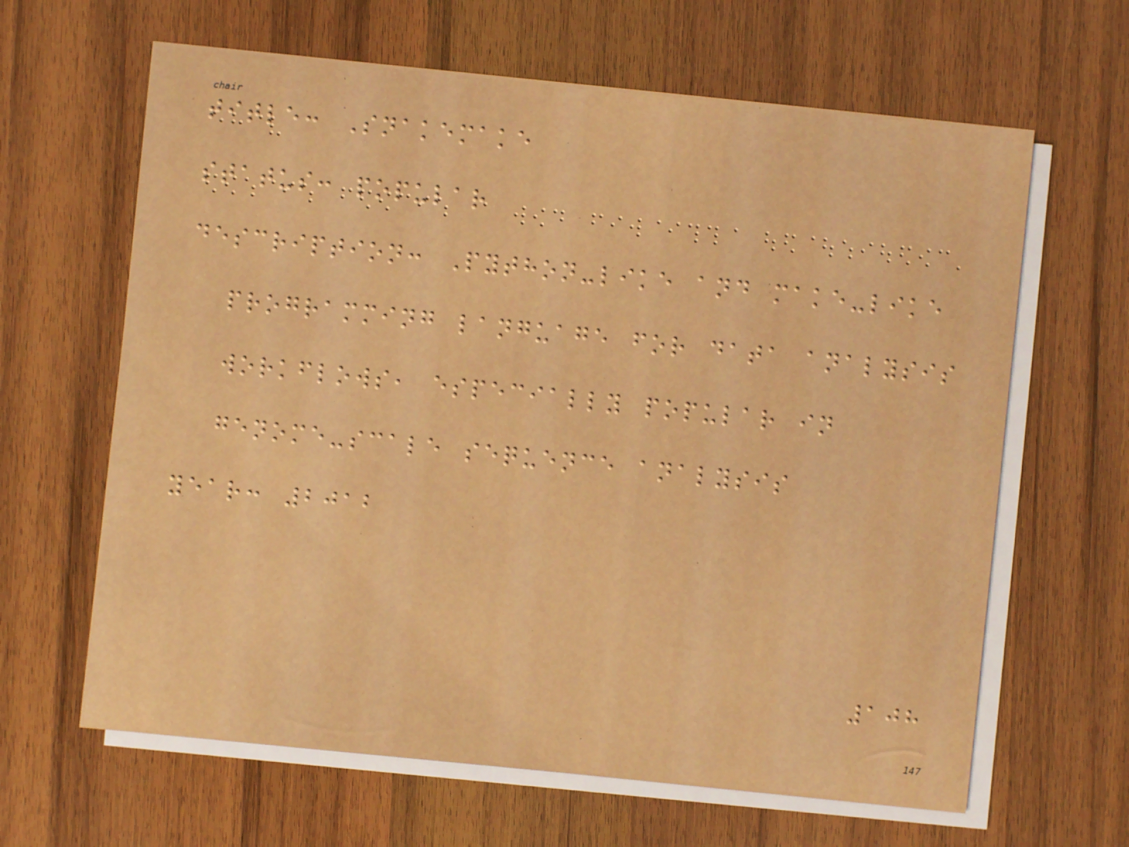title: Snakemake
status: popular
description: Python-like and make-like
programming language for data analysis
workflows, especially popular in
genome-scale sequence analysis
year: 2012
108
